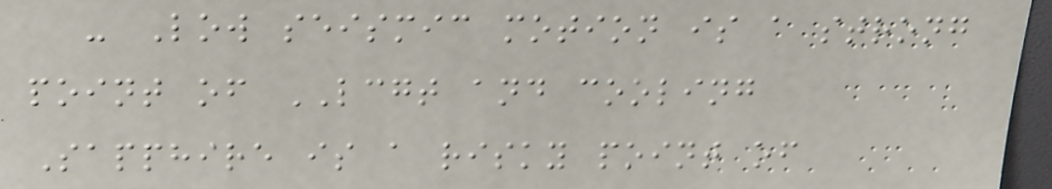- Low seismic motion is a strong
point of LCGT and cooling
Sapphire is a risky point of
